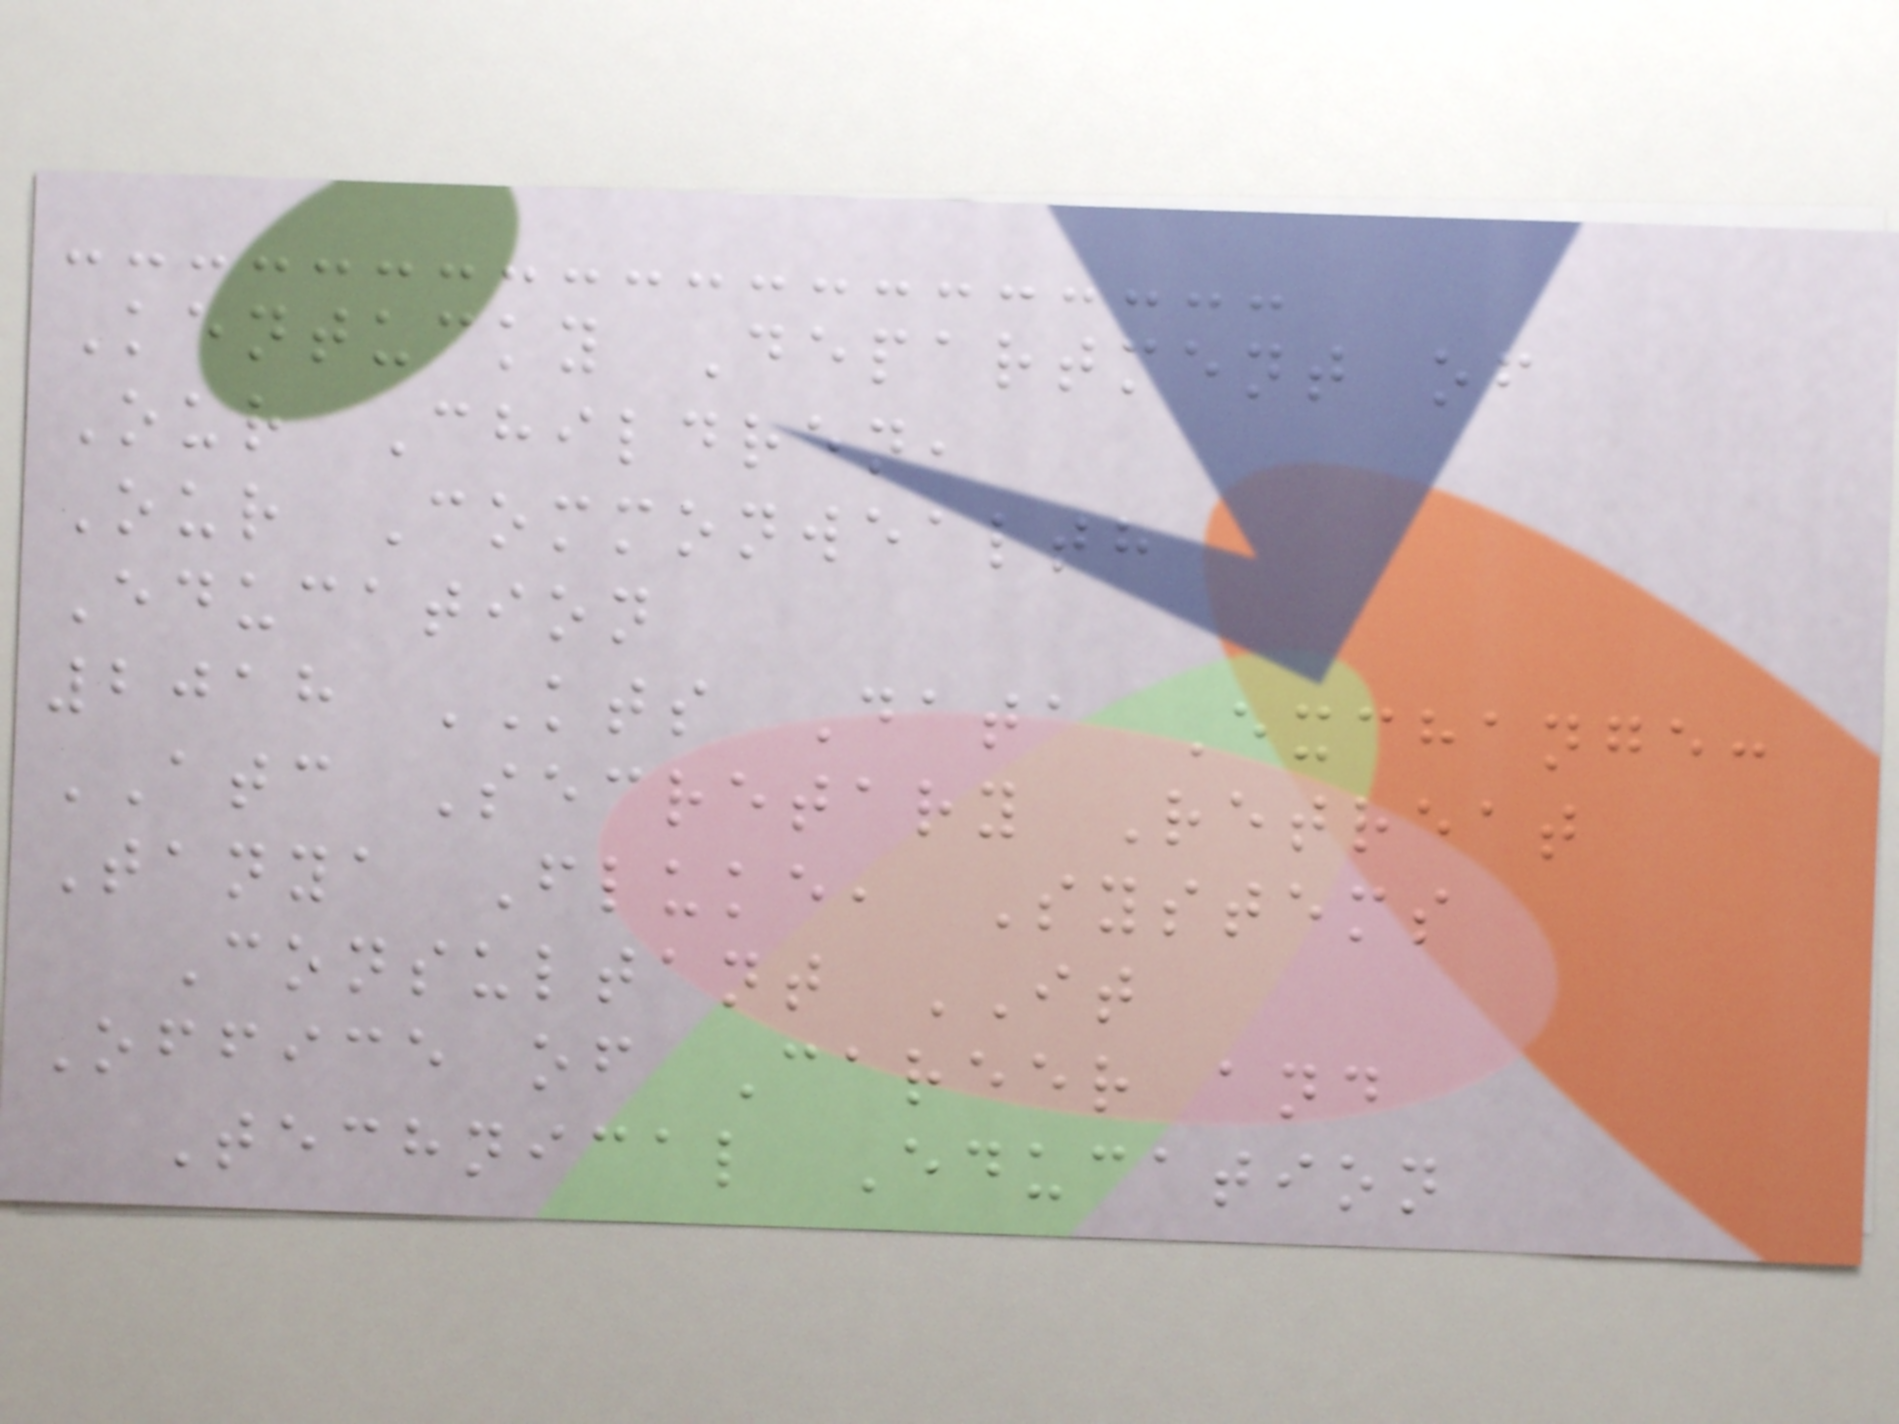Kentucky Department of
Our Children,
Our Commonwealth
Education
2018 KTS Data Exchange:
ATC Secretary Retreat
Tanya Fluke, Systems
Consultant IT
Office of Career and
Technical Education
